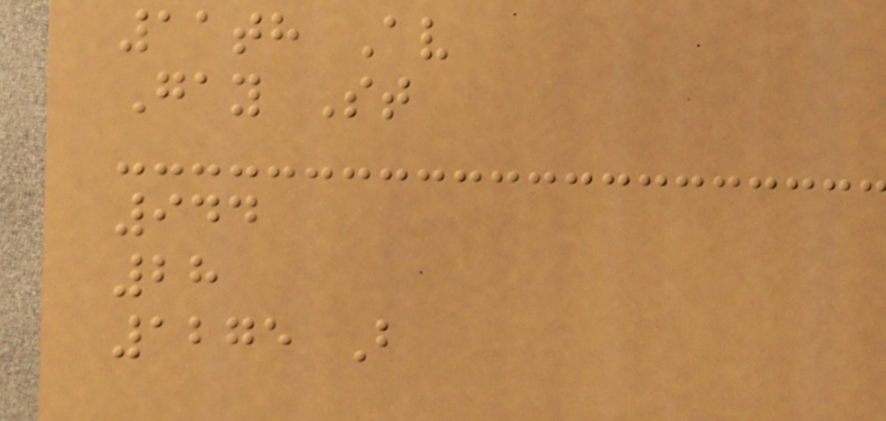11th Av
Gay St
944
28
1275 B
